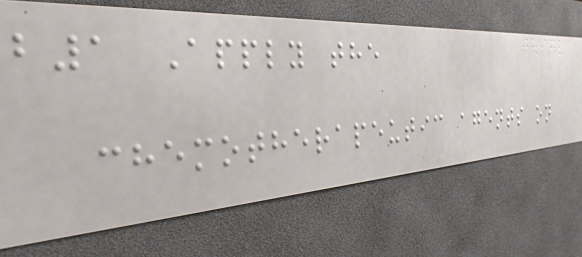b1 Apply the
chemotherapeutic agents on
